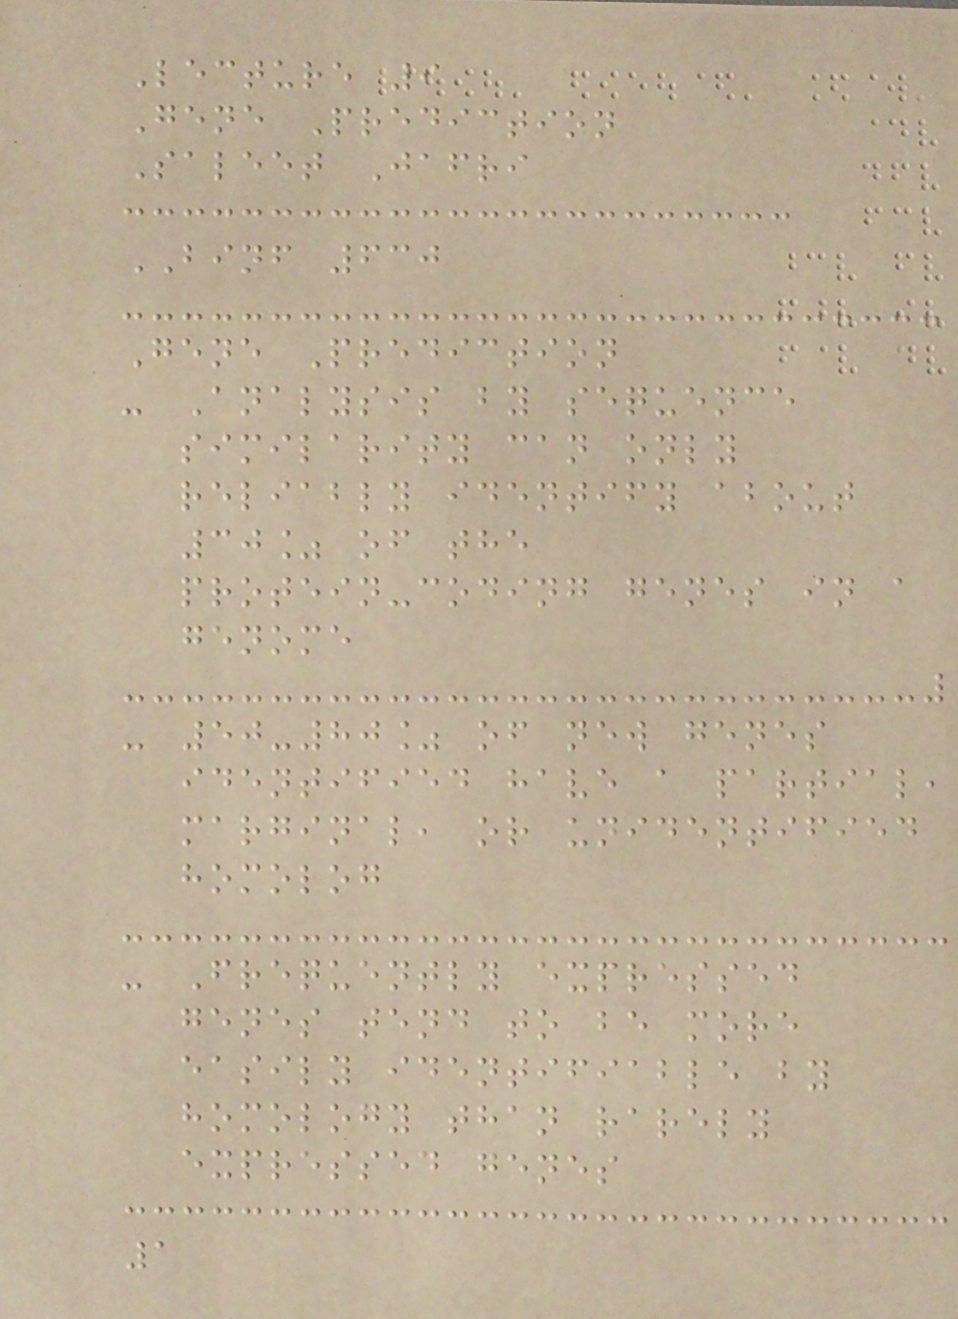Lecture 9
Gene Prediction
Saleet Jafri
BINF 630
Gene Prediction
- Analysis by sequence
similarity can only
reliably identify about
30% of the
protein-coding genes in a
genome
- 50-80% of new genes
identified have a partial,
marginal, or unidentified
homolog
- Frequently expressed
genes tend to be more
easily identifiable by
homology than rarely
expressed genes
1
